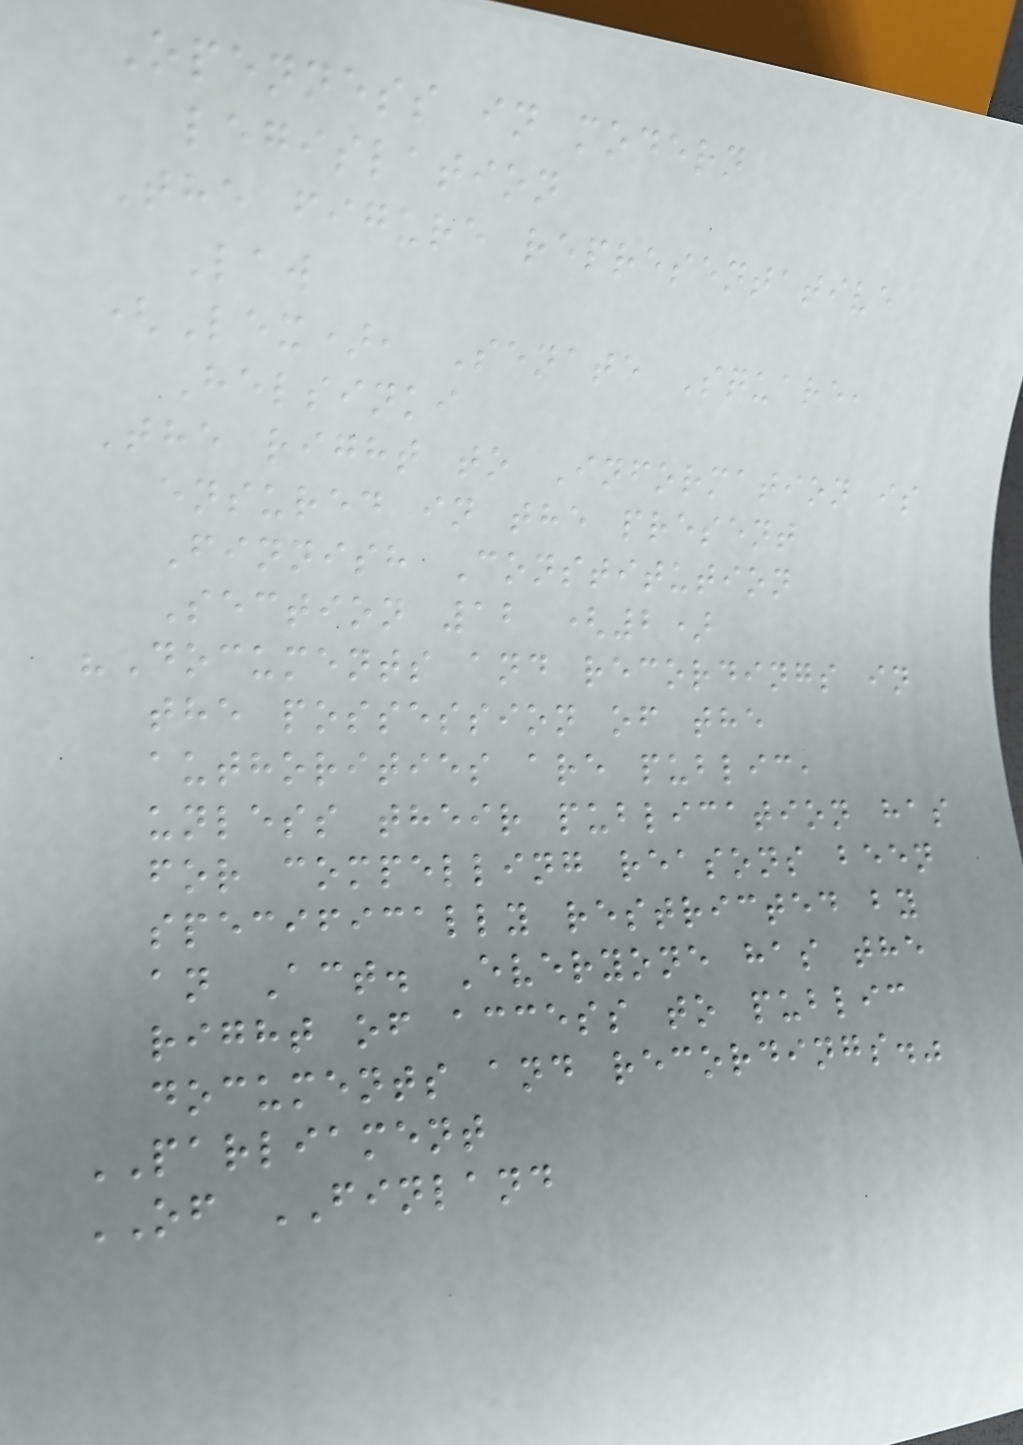Openness in modern
legislation
The figure representative
Law
(Lex), Senate Square,
Helsinki
The right to Information is
ensured in the present
Finnish Constitution
Section 12 (2)
"Documents and recordings in
the possession of the
authorities are public,
unless their publication has
for compelling reasons been
specifically restricted by
an Act. Everyone has the
right of access to public
documents and recordings."
PARLIAMENT
OF FINLAND
